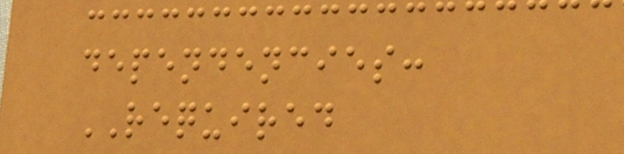dependencies:
REQUIRED
